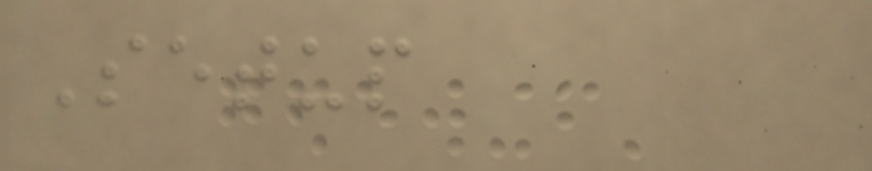Setup
